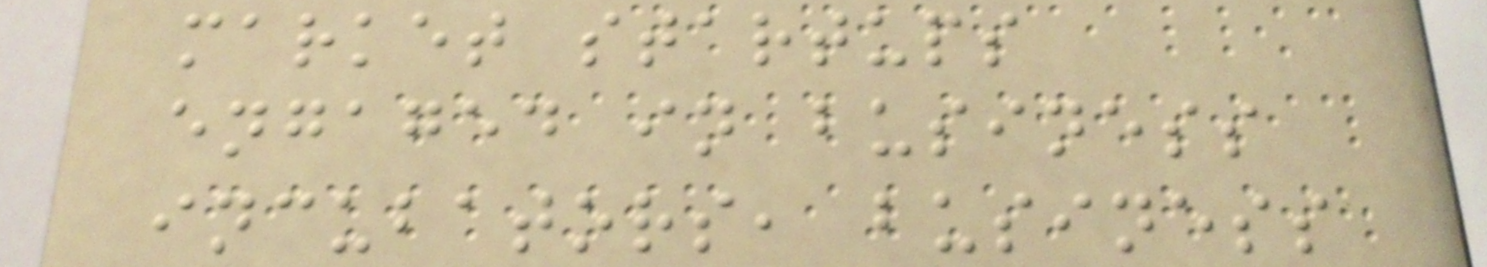market startups
engaged in business
incubators, business
